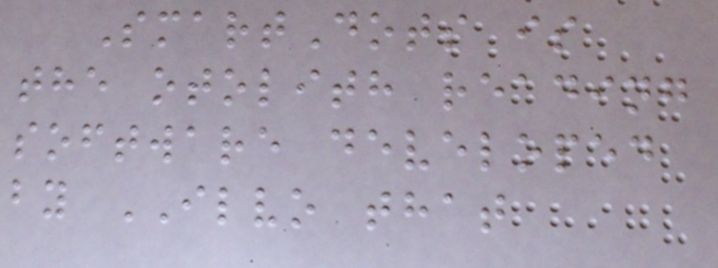SmartDots is
the otolith reading
software developed
by ILVO that
